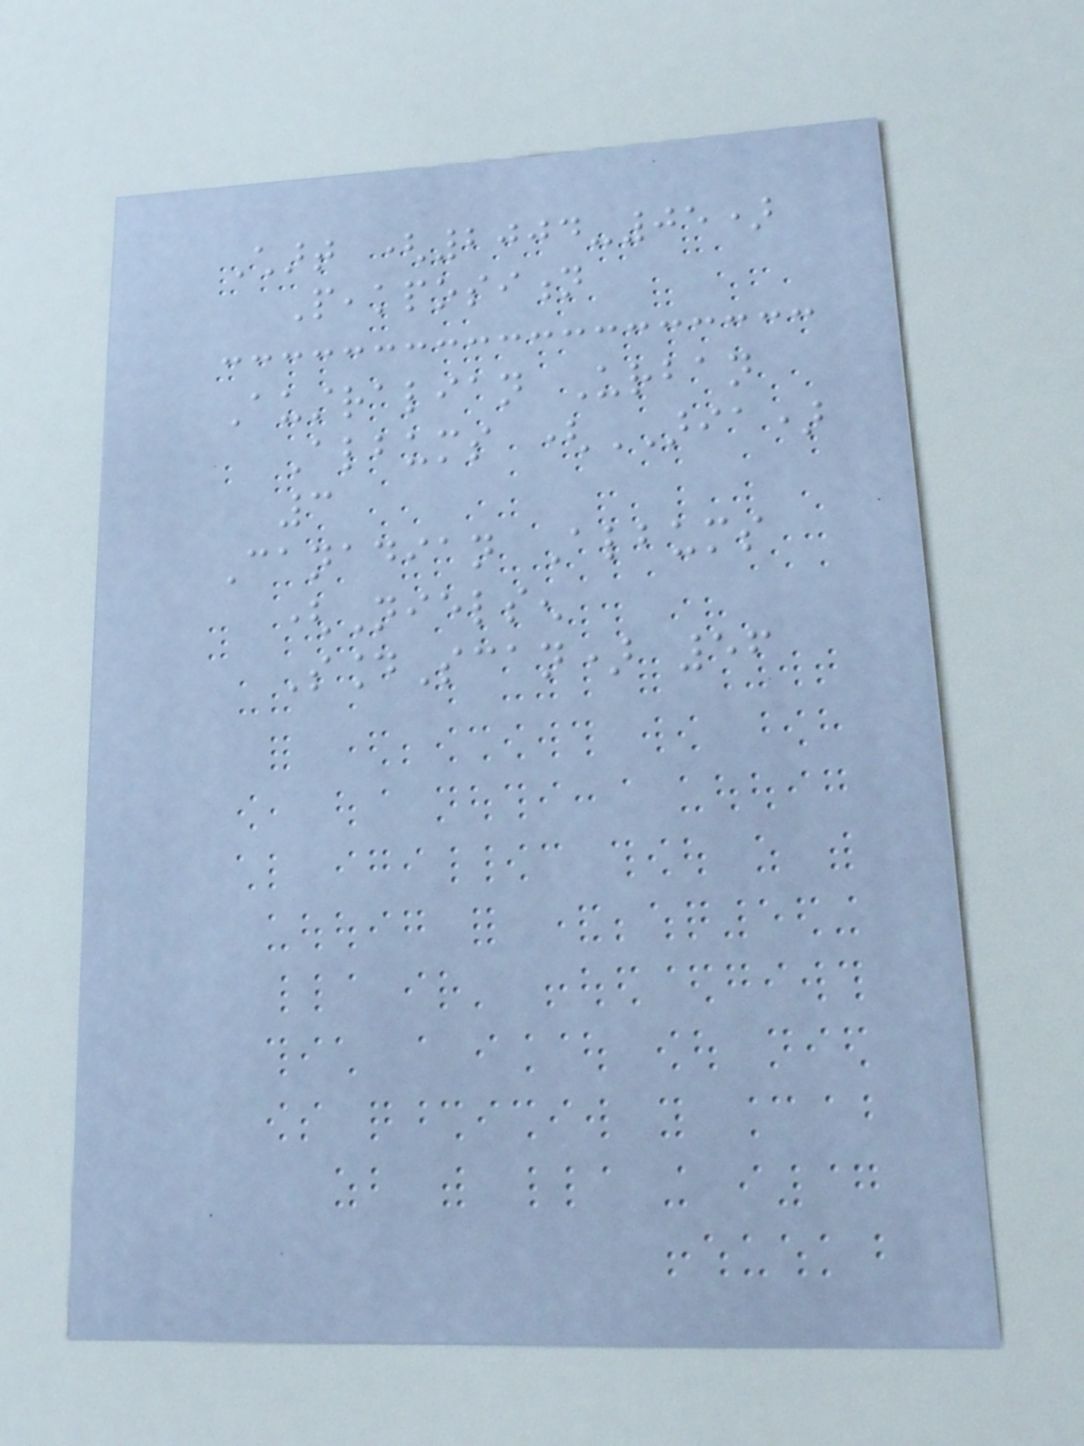Chart (2004-05)
Peakposition
Australian Urban
Albums (ARIA)
3
Canadian Albums
(Nielsen
SoundScan) 56
